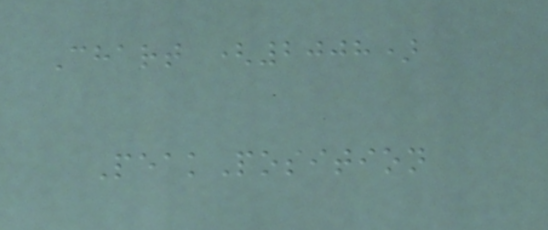Chart (2008)
PeakPosition
